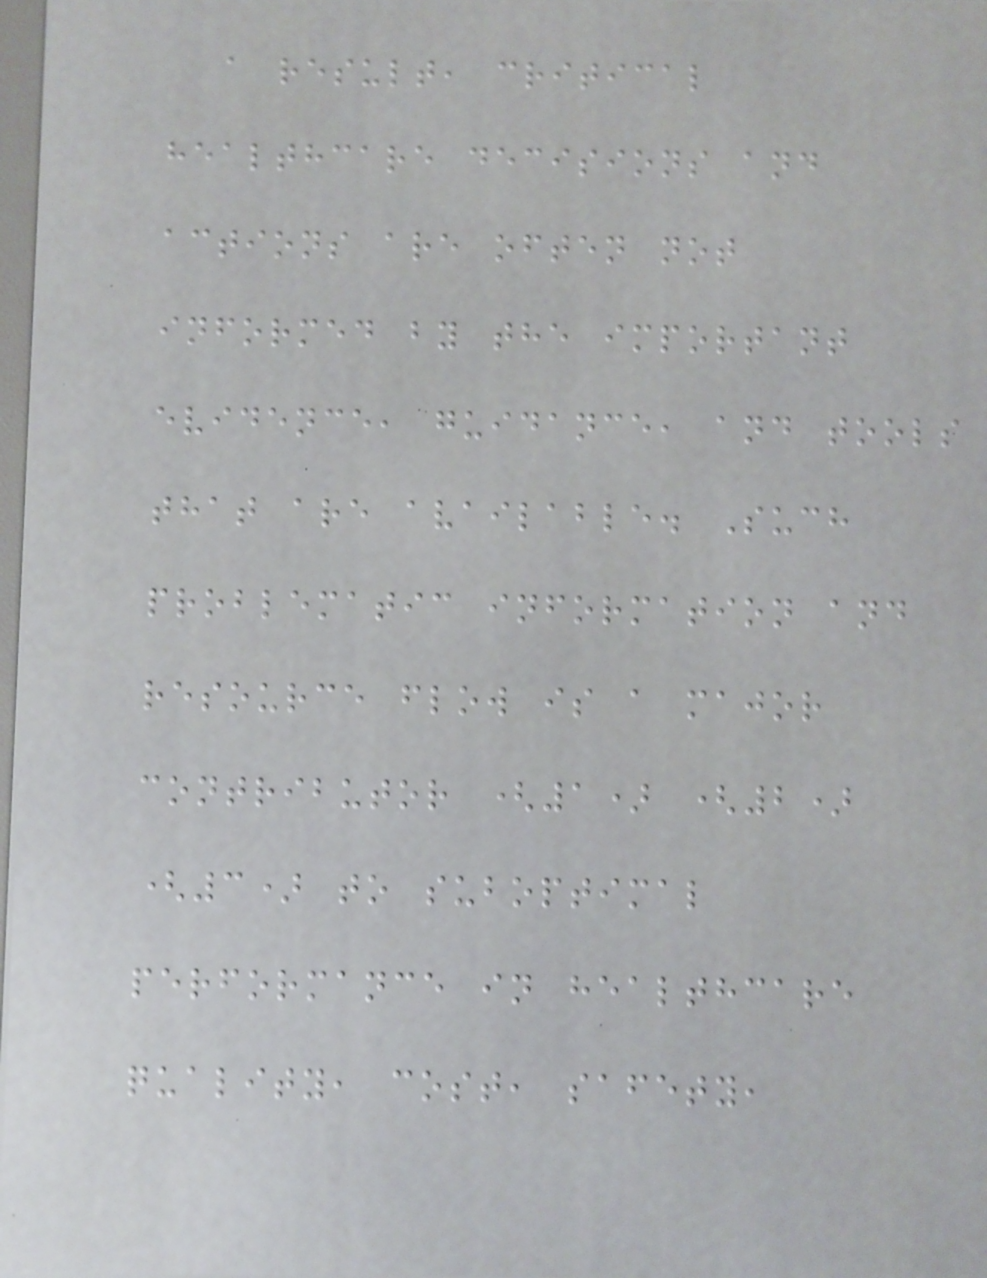a result, critical
healthcare decisions and
actions are often not
informed by the important
evidence, guidance, and tools
that are available. Such
problematic information and
resource flow is a major
contributor (1) (2)
(3) to suboptimal
performance in healthcare
quality, cost, safety,
